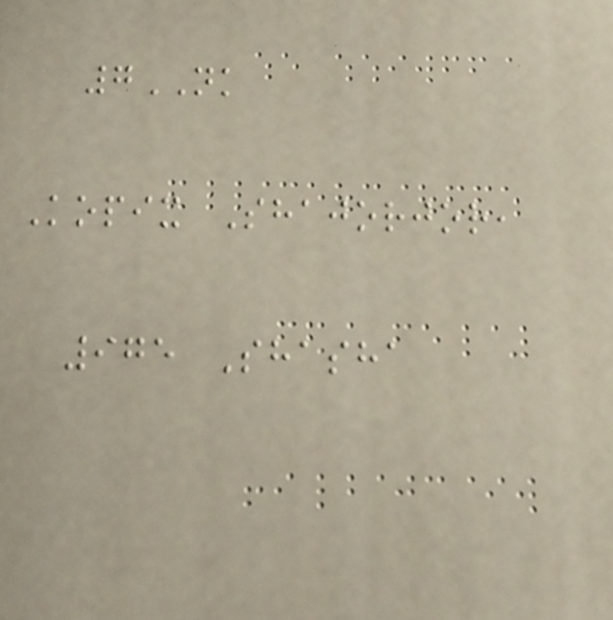7NK
Kopix Shajorjor,
975 Shasha
